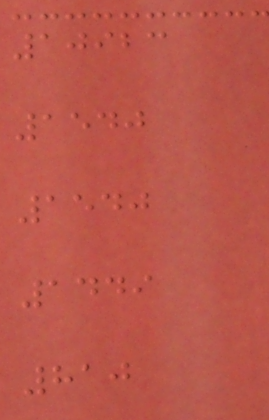10923
1540
1540
1449
810
